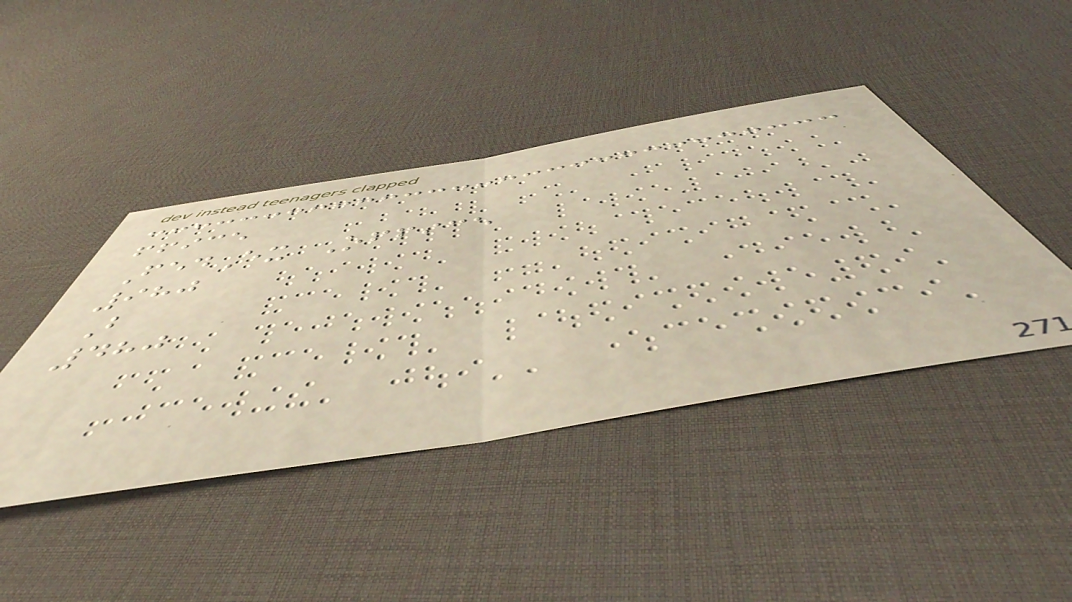ffice
FedEx Office
980
B
480
